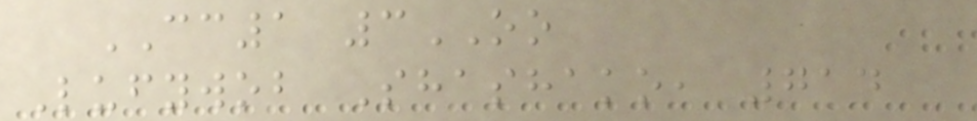CC1 3OO
Lufywob Shashako, 714
